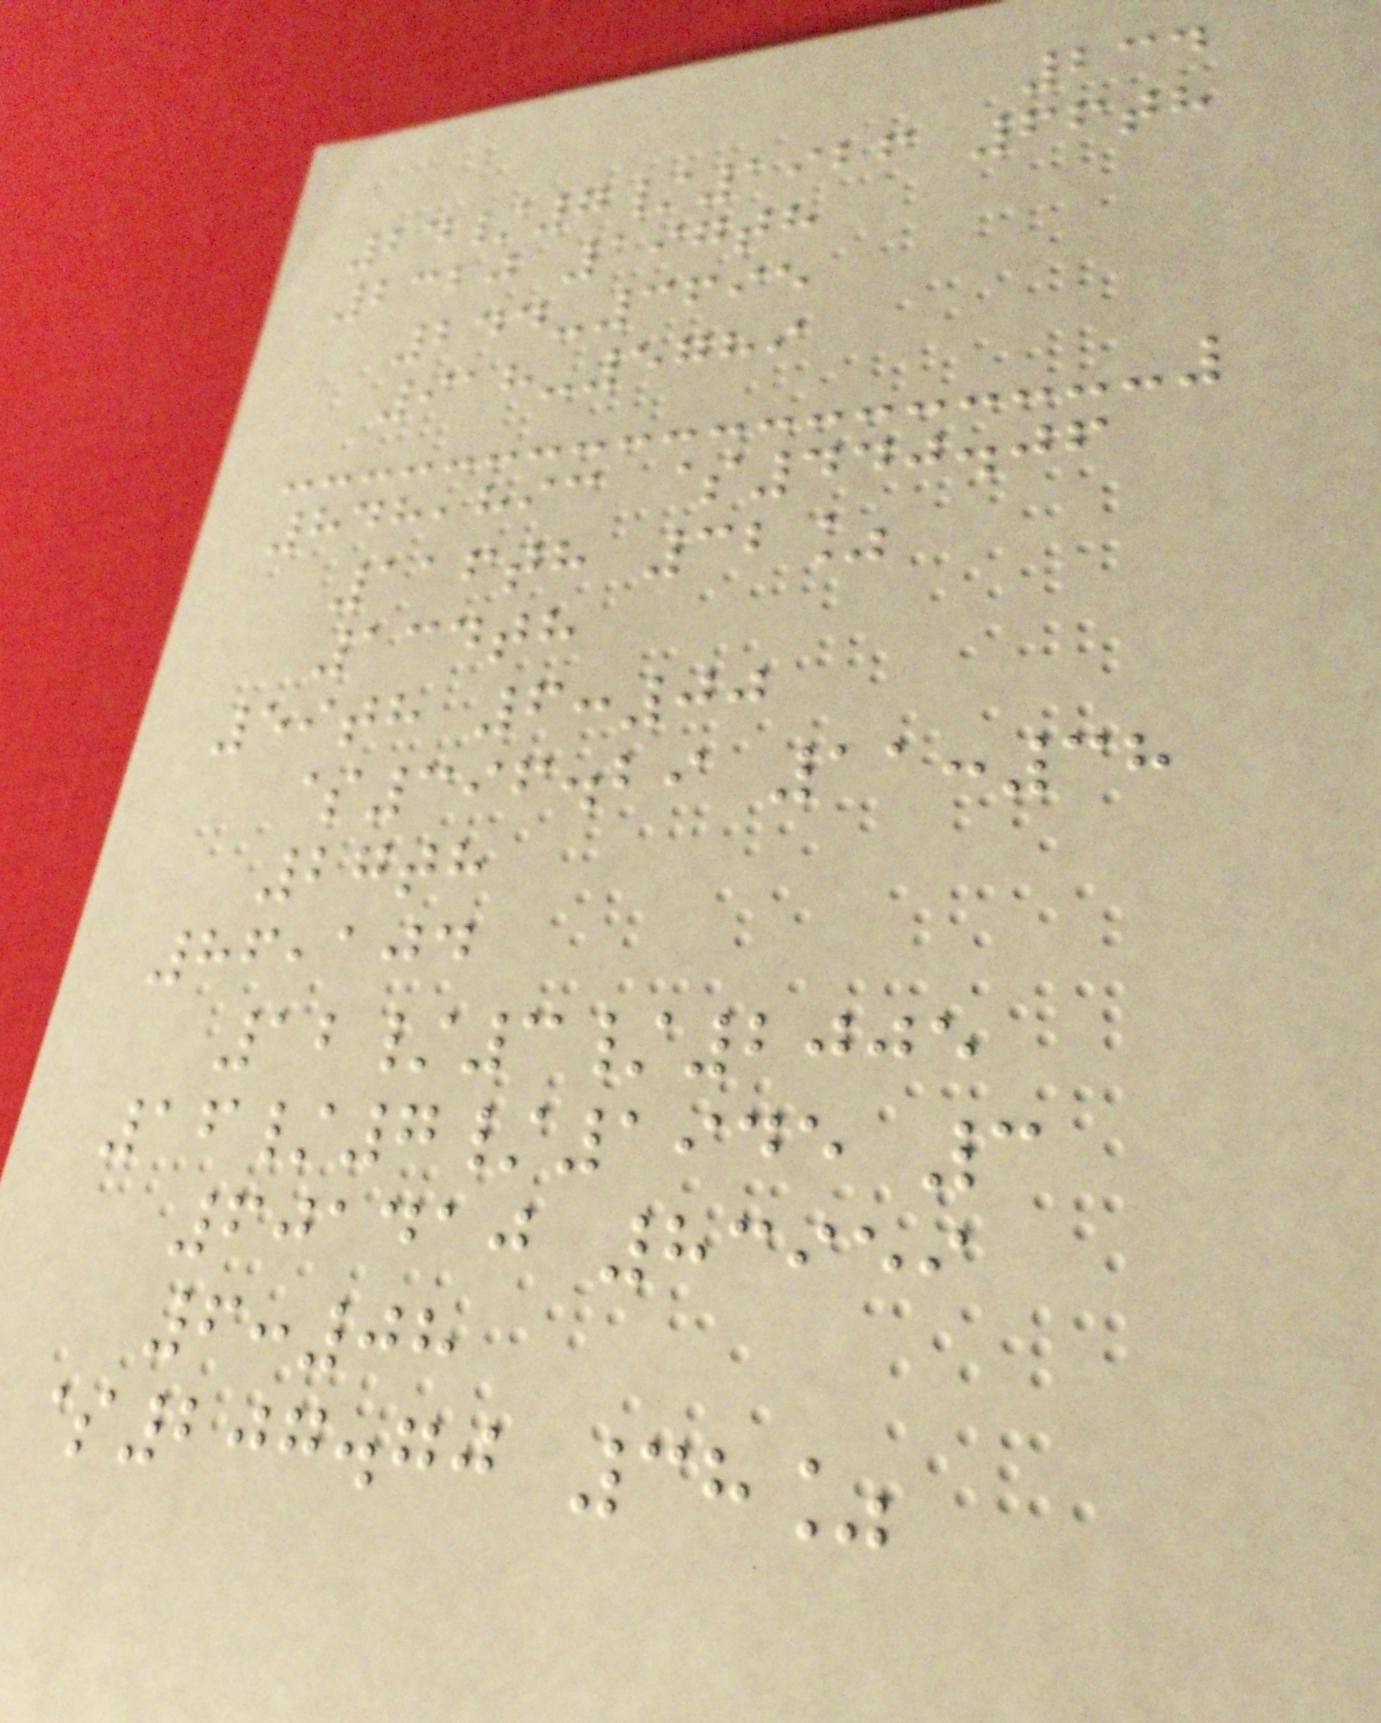234
24/7/1926 66th
2320 197th
244-3695
918-5789
848,893 $440.06
116th 32%
134th
59th 6:00
$396.29 11:38
27th
86,104
12/3/2005
16/7/1945 3
601410 83959
6:08
$207.70 38%
